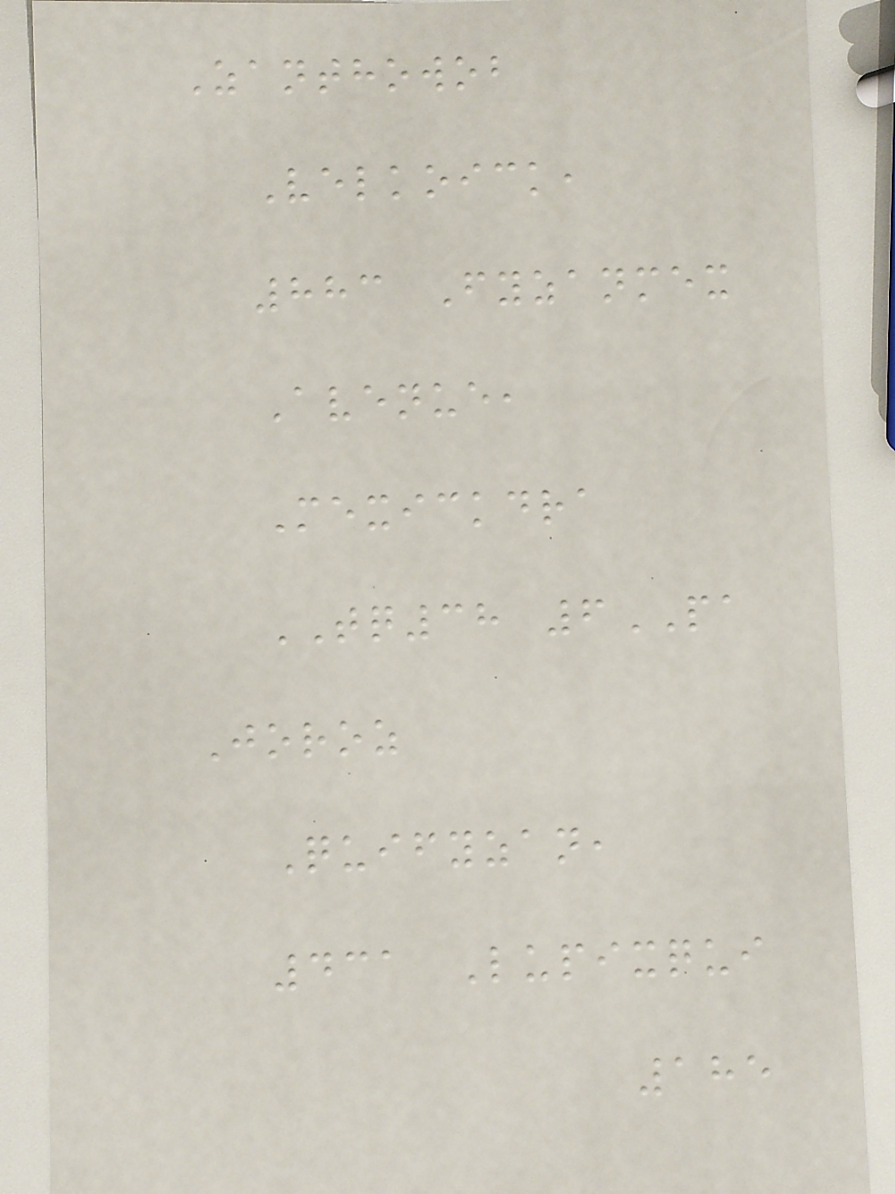Zanthowob
Velkoick,
883 Fyzanmex
Avenue,
Mexickdra
TQ38 6PA
Joroz
Quifyzan,
431 Lupixqui
185
